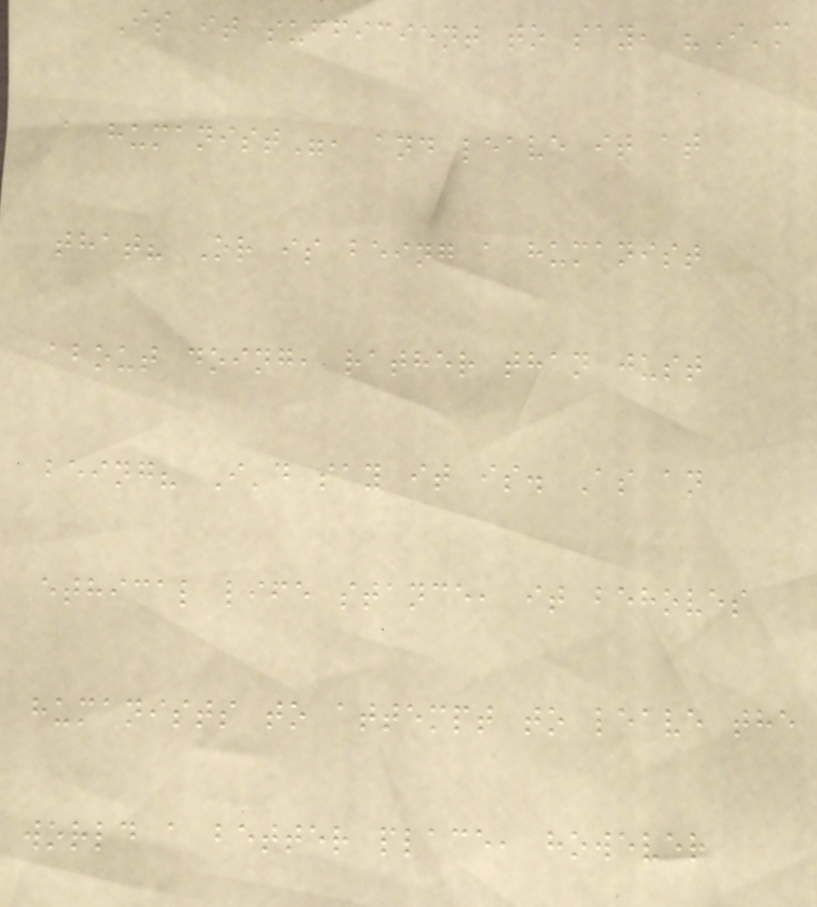Is it sufficient to say, "I'm
a humanist", and leave it at
that? Or is being a humanist
about doing, rather than just
being? I'd say it is. As an
ethical life stance, it behoves
humanists to attempt to leave the
world a better place, however
